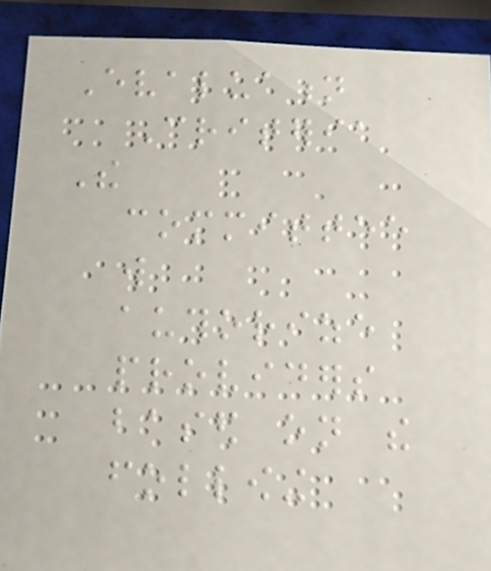Evaluation
Criteria
The
committee
will
authorize
providers
based on the
following
